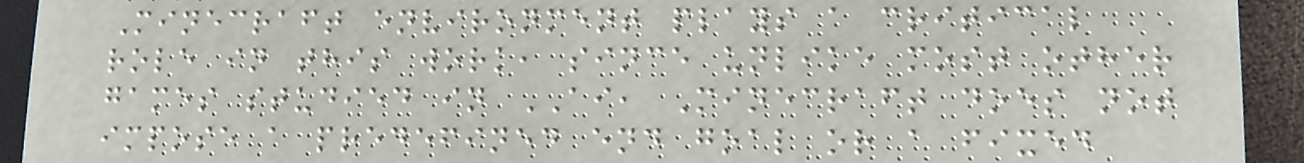Minecraft environment plays a critical
role in this work, since unlike most other
games studied in AI, Minecraft does not
impose a predefined end goal or a fixed
